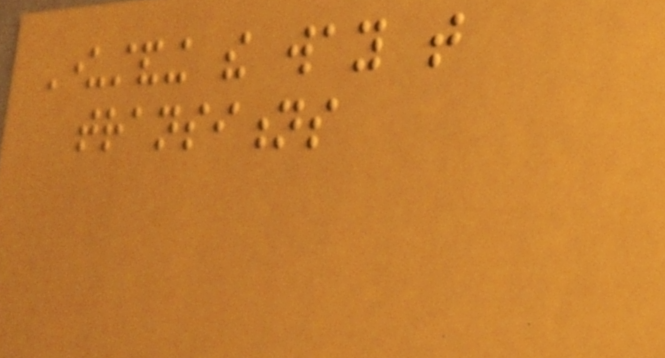Understanding the way that
transitions
